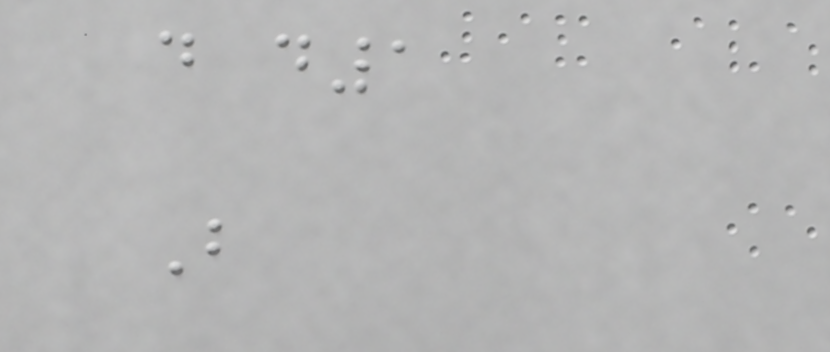d d1
B
